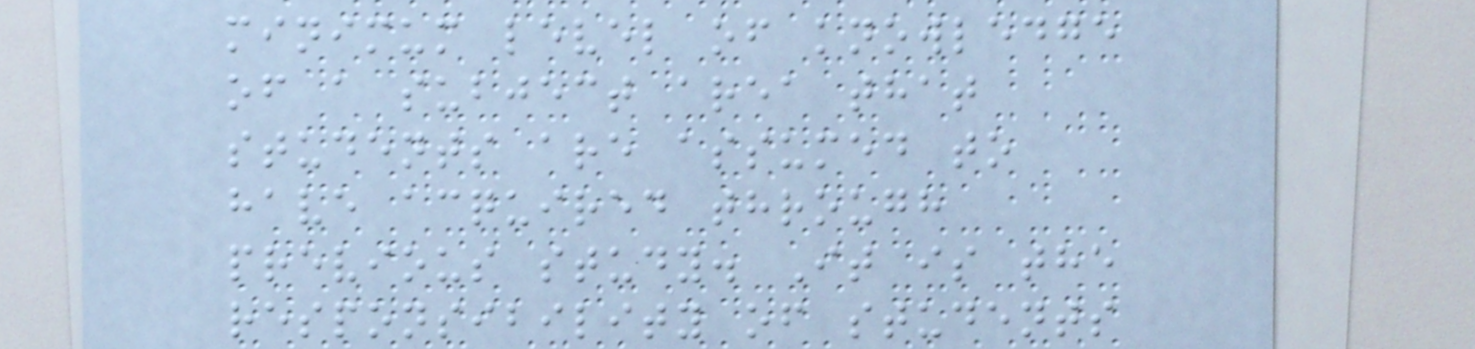minimum level of knowledge
of a subject area that
students are assumed to
have acquired through
previous study. It is the
responsibility of students
